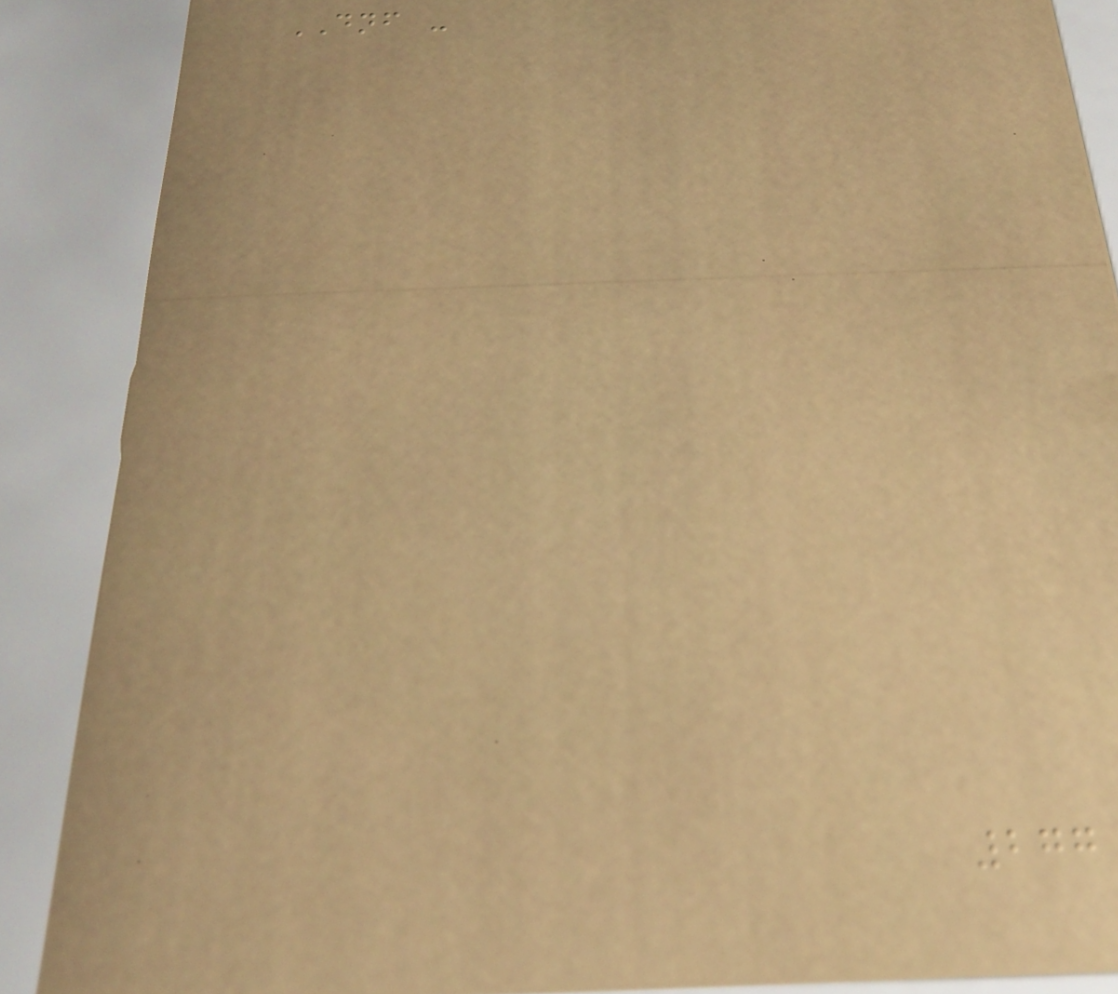DNF -
277
